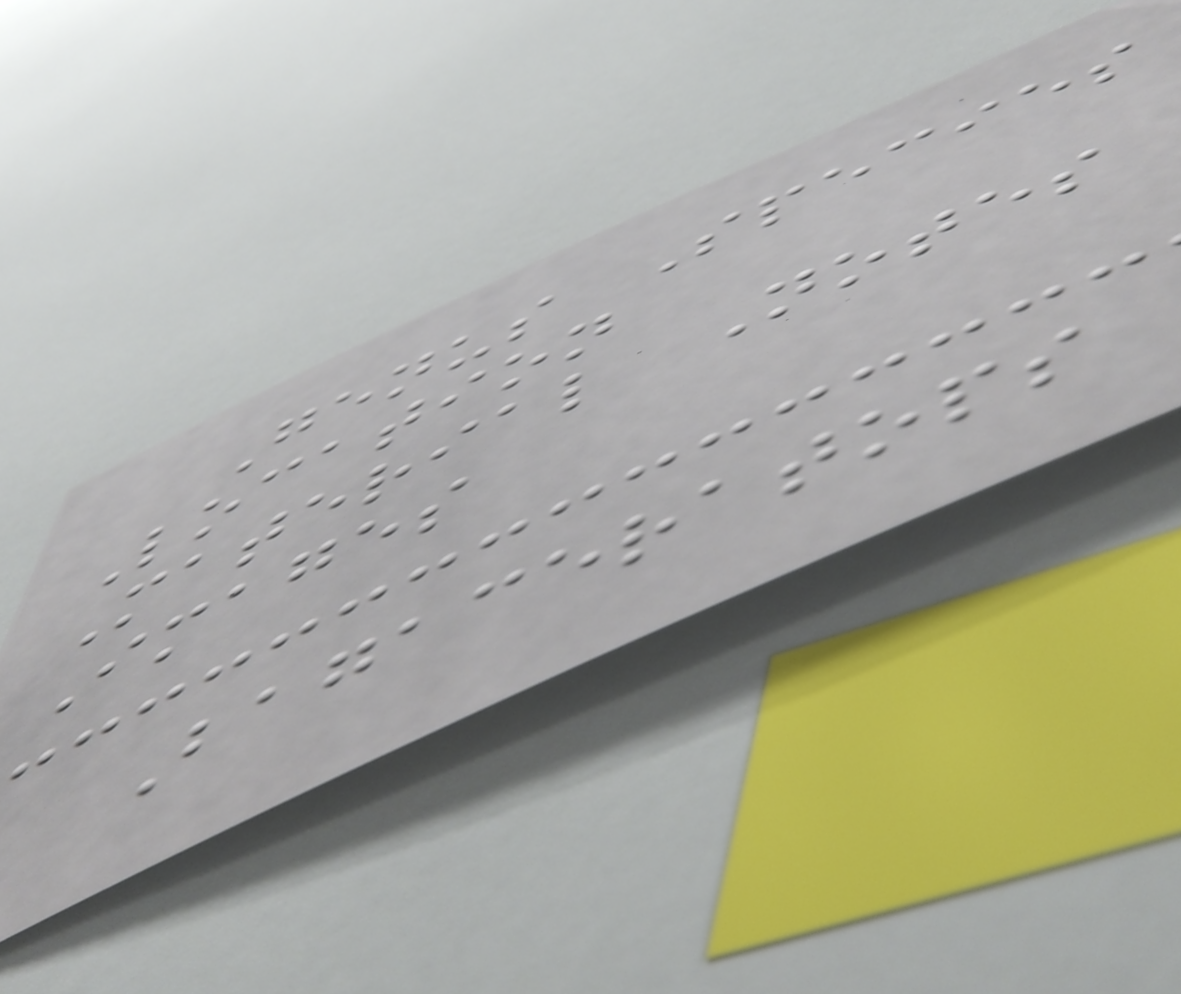Genus Species
Location
Material Notes
Images
Bagaceratops
